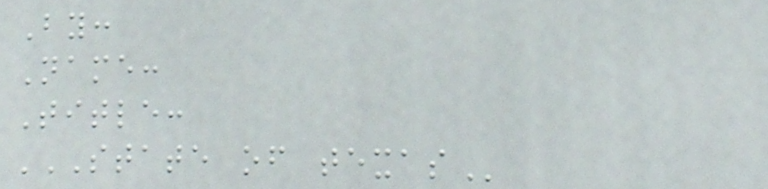By:
Name:
Title:
STATE OF TEXAS
